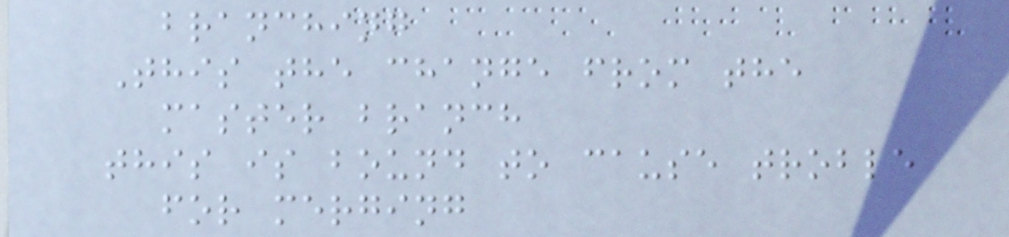branching
This the change from the
master branch
this is bound to cause troble
for merging
